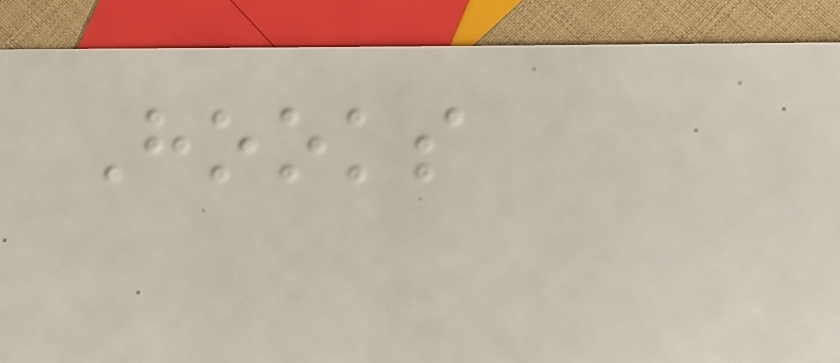Hooks
